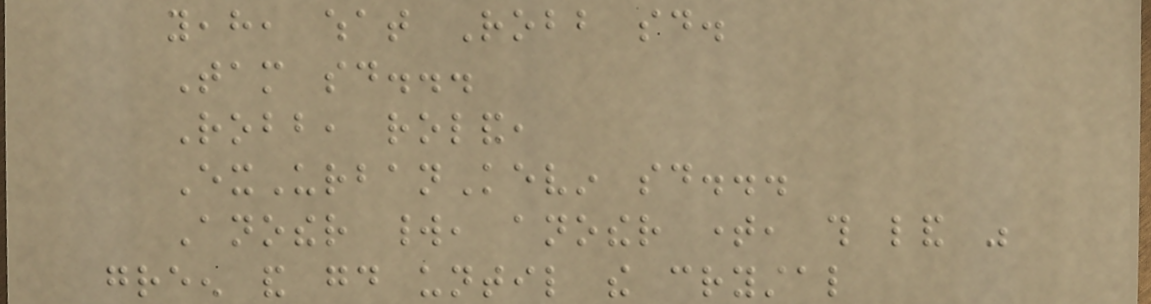yeah, what Robb said.
Tam said...
Robb, roland,
ExUrbanKevin said...
Another world, another time, this land was
green and good until the crystal
